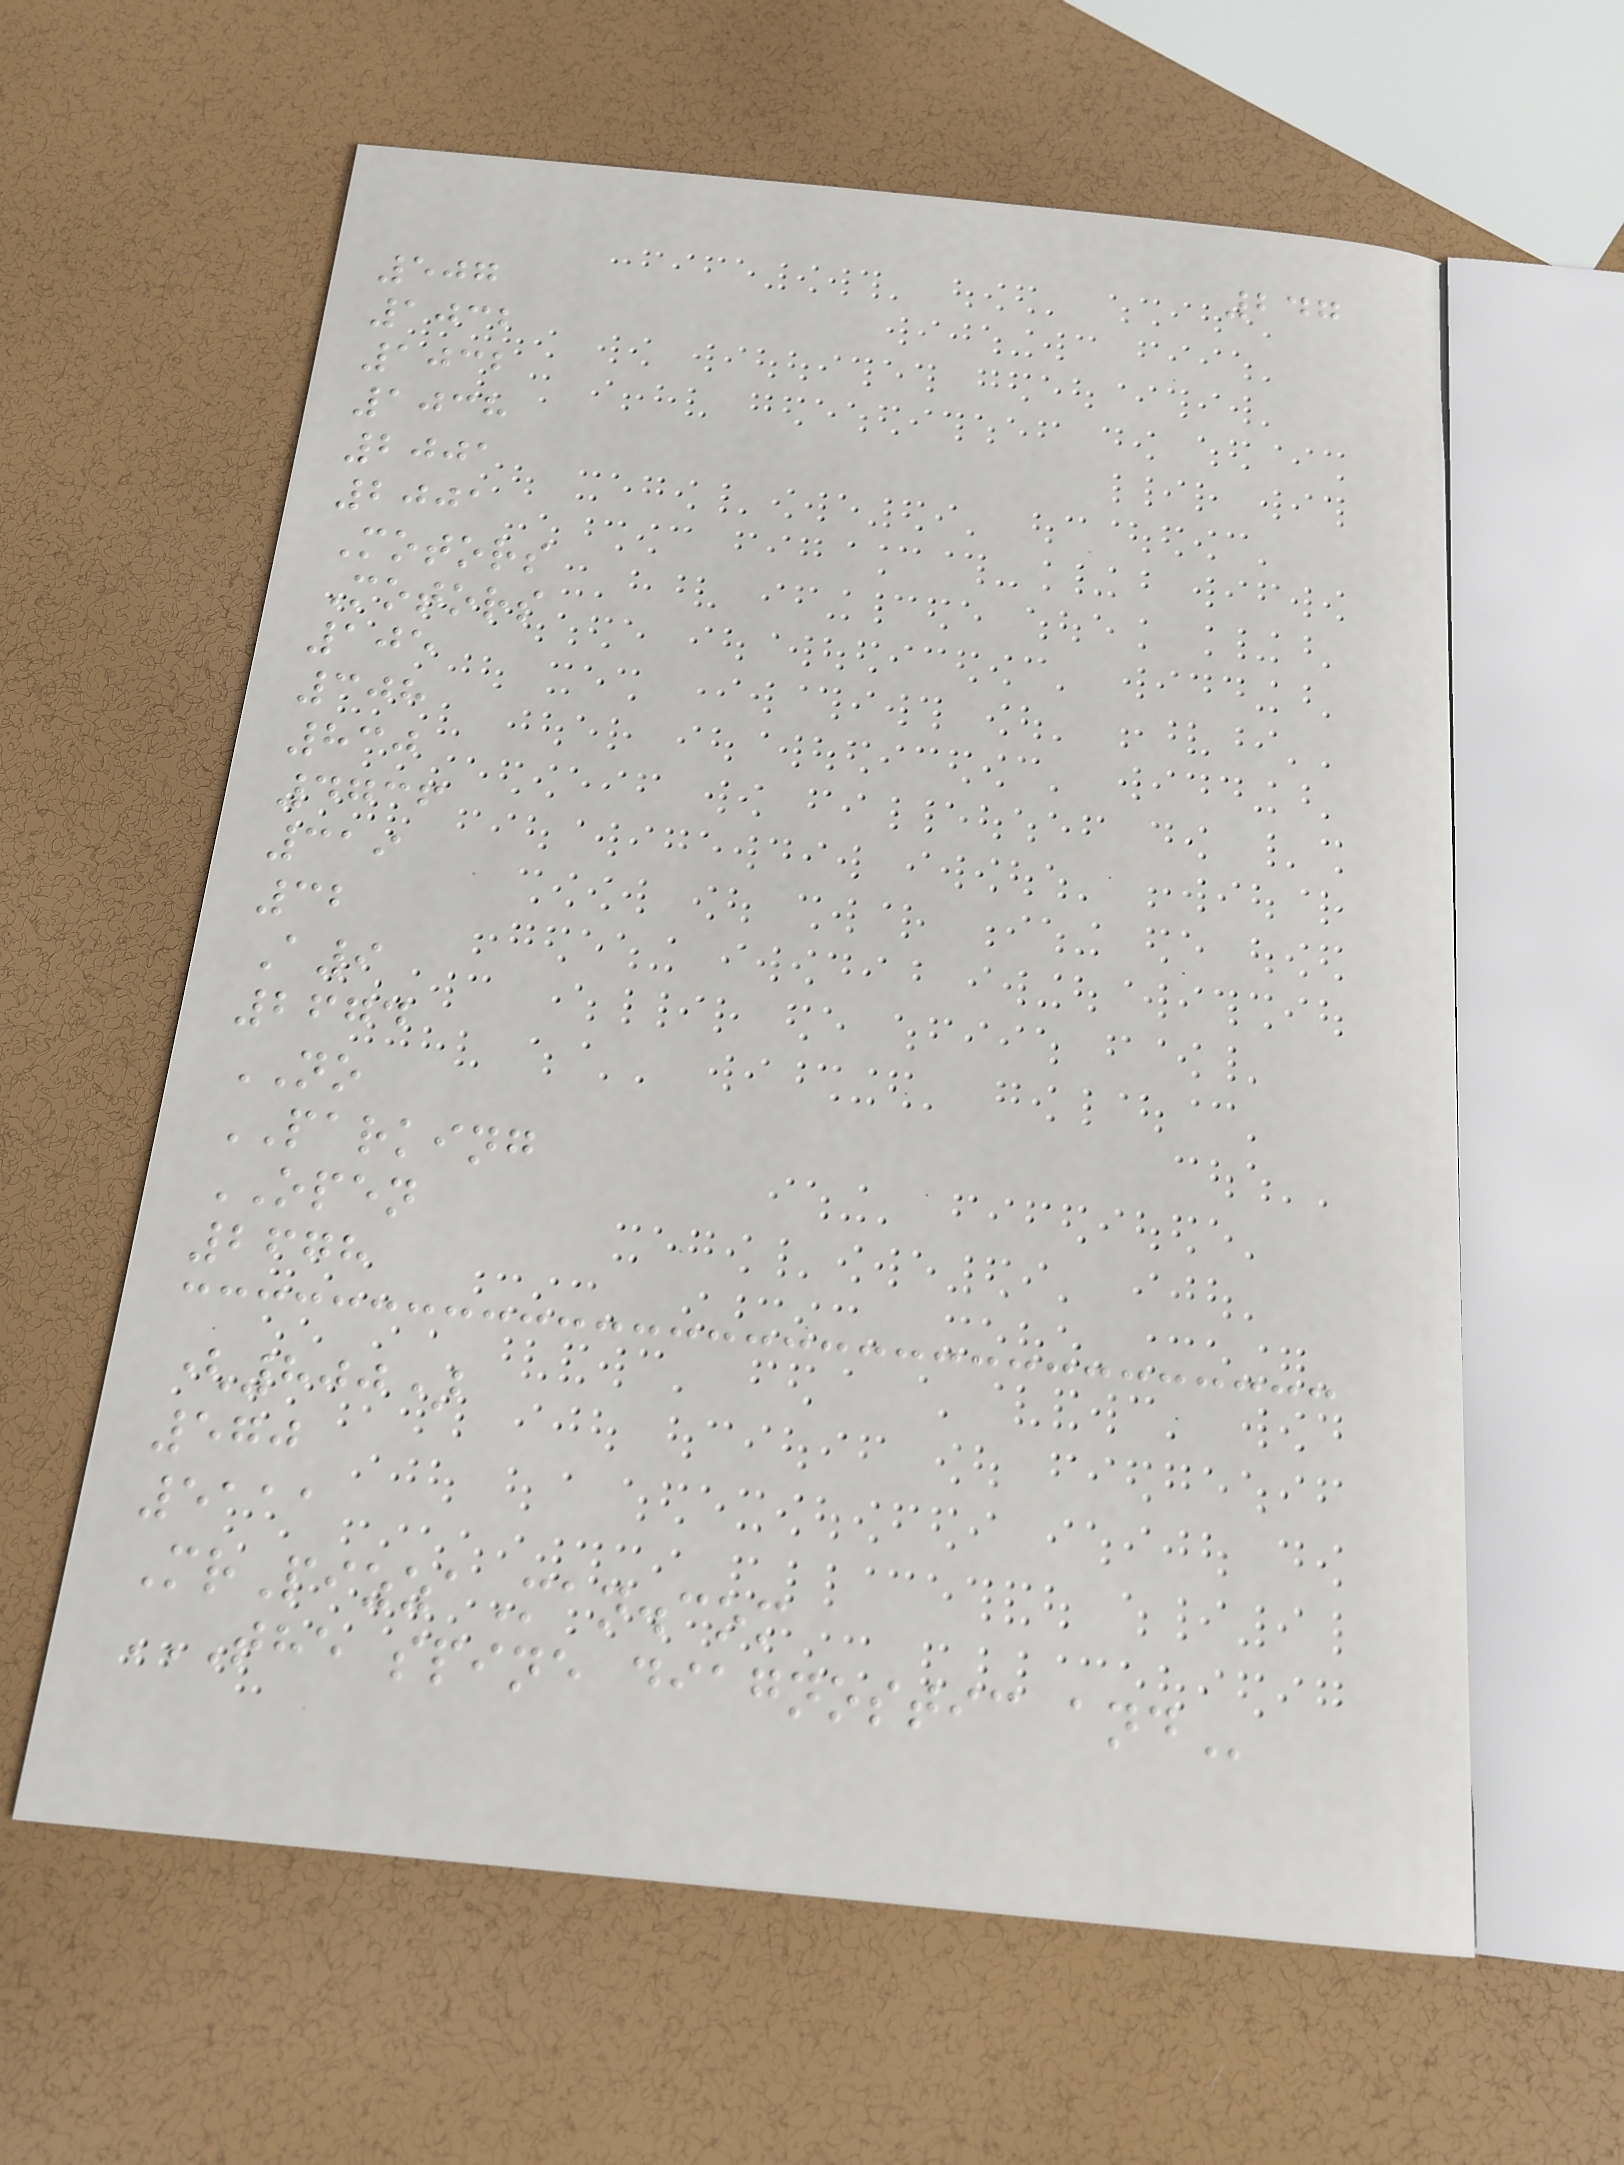247
507
1032
1032
1038
2001
2001
Motors
Motors
105
308
830
4736
319
32
A9
2674
NO
PARKING
OPEN
2678
(800)
570
5111
MrPizzaMan.com
THE SPINE DIAGNOSTIC AND
